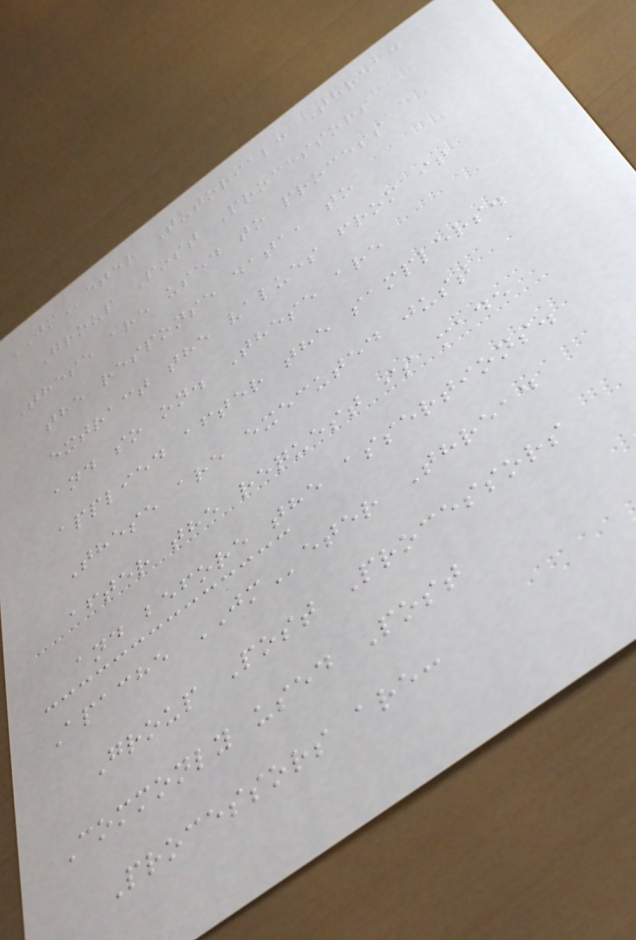JMeter Tutorial: Thread
Group Post Processors
These are used to process
the response data, to
extract the values from it
and so on. These are
applied after the samplers.
These are executed just
after the request is made
and before the assertions.
Apache JMeter Thread
Group Post Processors
Commonly used Post
Processors are:
